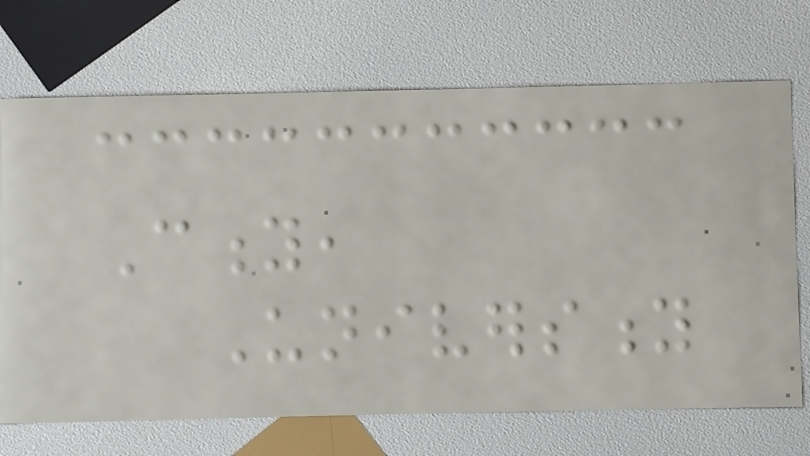City,
University
